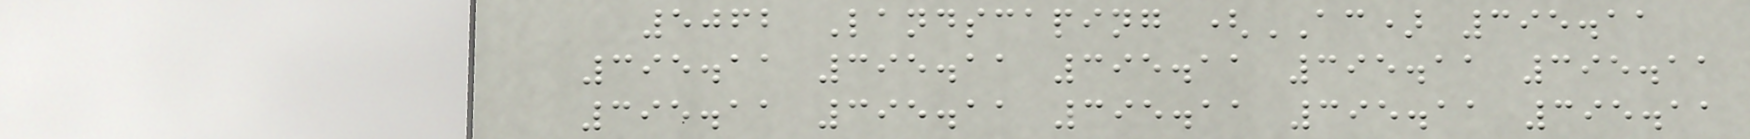5062 Landscaping (AC) 395.11
395.11 395.11 395.11 395.11 395.11
395.11 395.11 395.11 395.11 395.11
